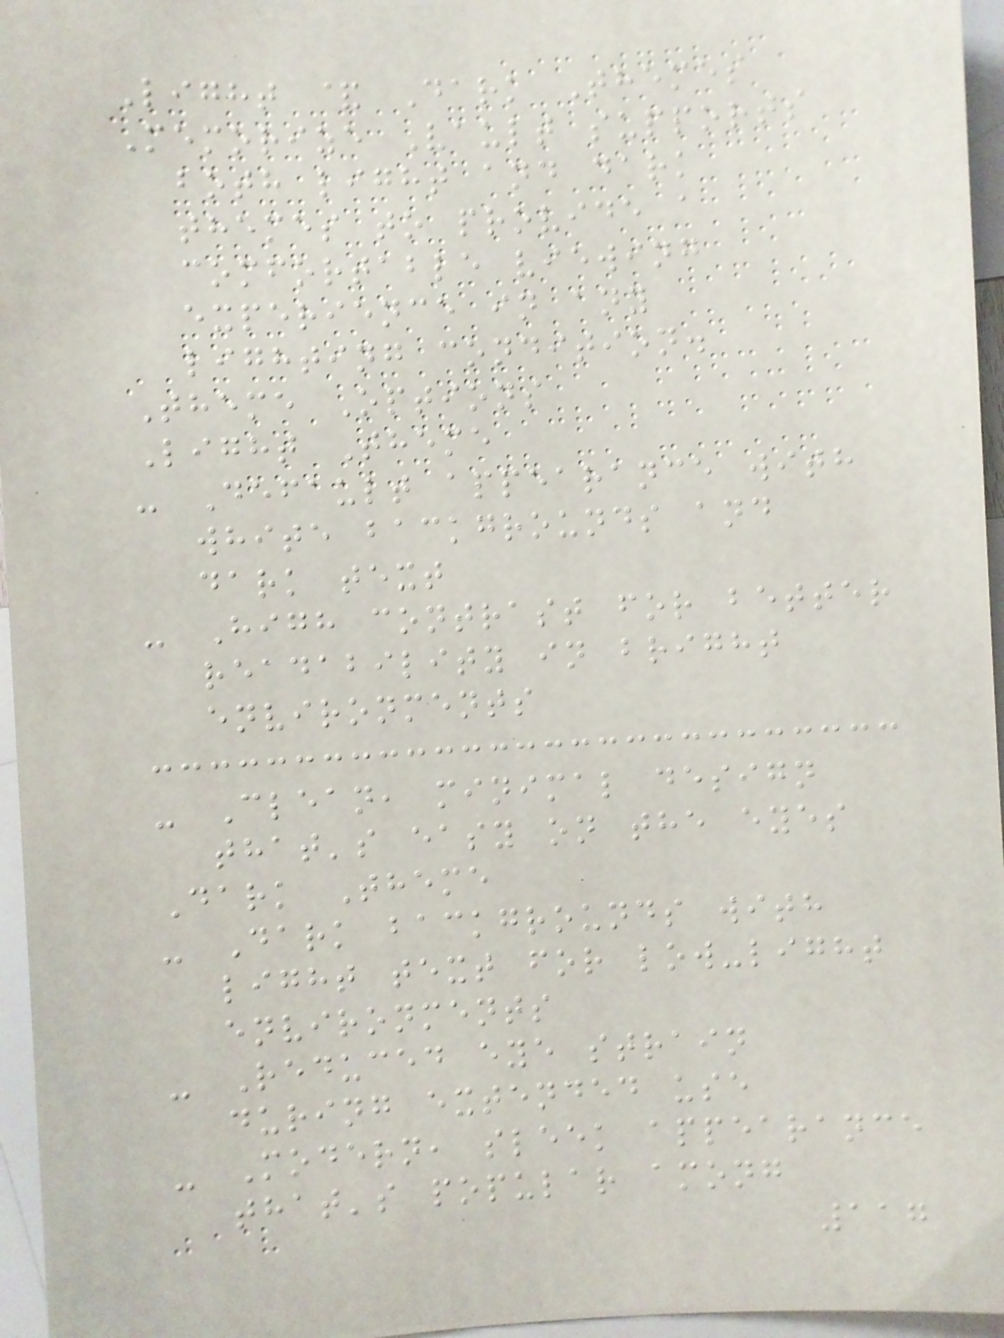Light & Dark Themes
Memorize Vault supports
both light and dark
themes to provide a
comfortable viewing
experience in any
lighting condition.
Theme Options
Light Theme
- Default appearance with
white backgrounds and
dark text
- High contrast for better
readability in bright
environments
- Clean, minimal design
that's easy on the eyes
Dark Theme
- Dark backgrounds with
light text for low-light
environments
- Reduced eye strain
during extended use
- Modern, sleek appearance
that's popular among
117
